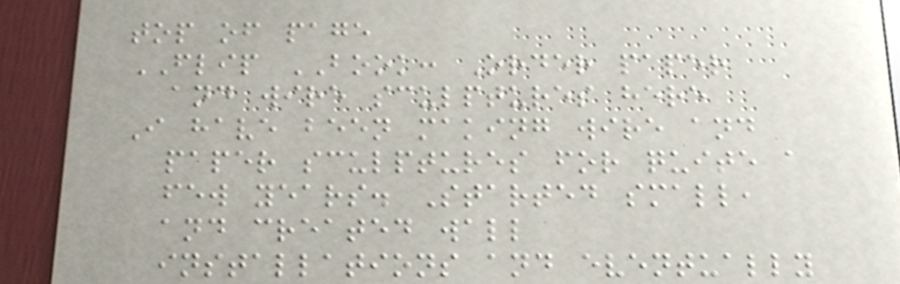top of page
FLIP BOOK: Order paper
and wire sculptures here
I have been making wire and
paper sculptures for quite a
few years. Started small,
and created wall
installations and eventually
